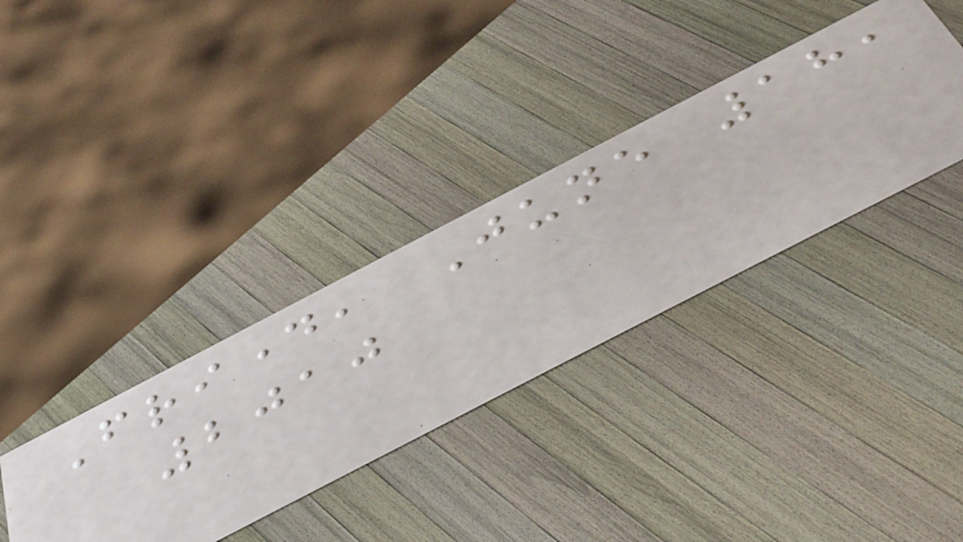Friday, June 18,
2010
